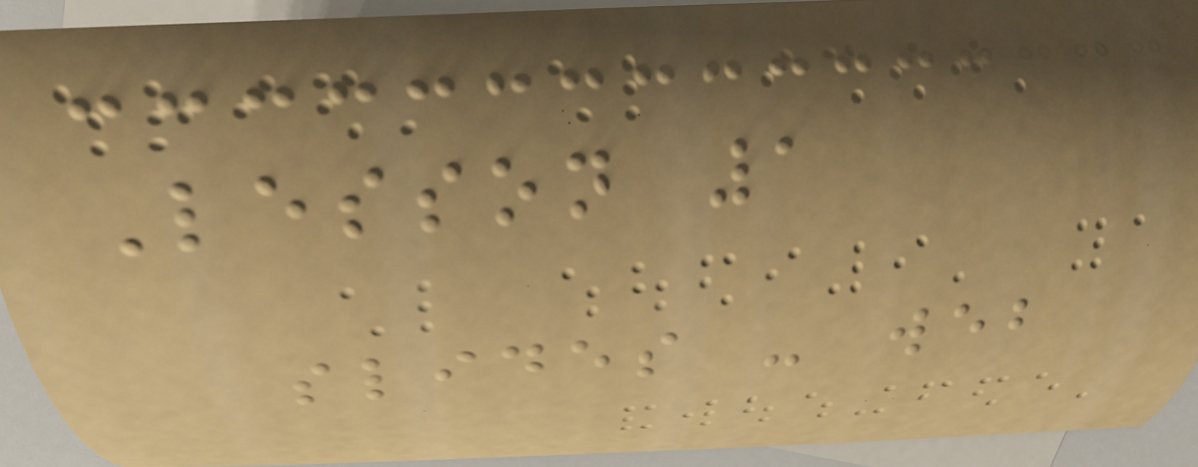Lesson 1
slides - web
